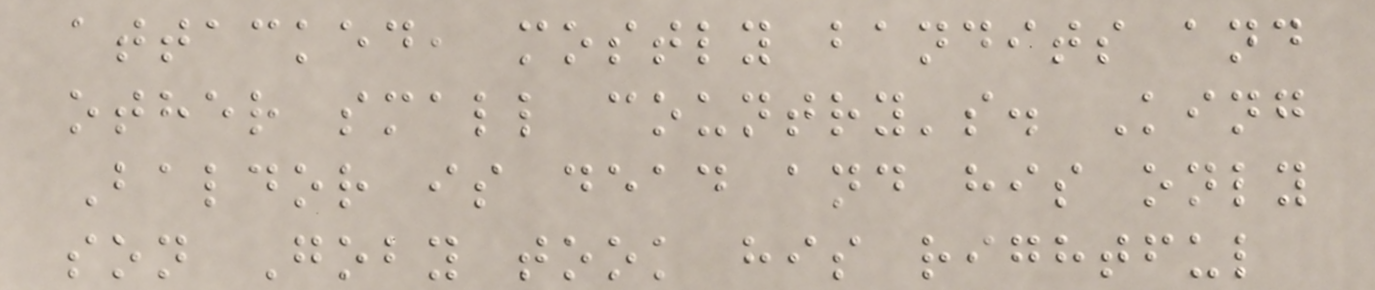attacked, mostly bandits and
other small country's. King
Baldor is dead and his only
son Goby took his rightful
